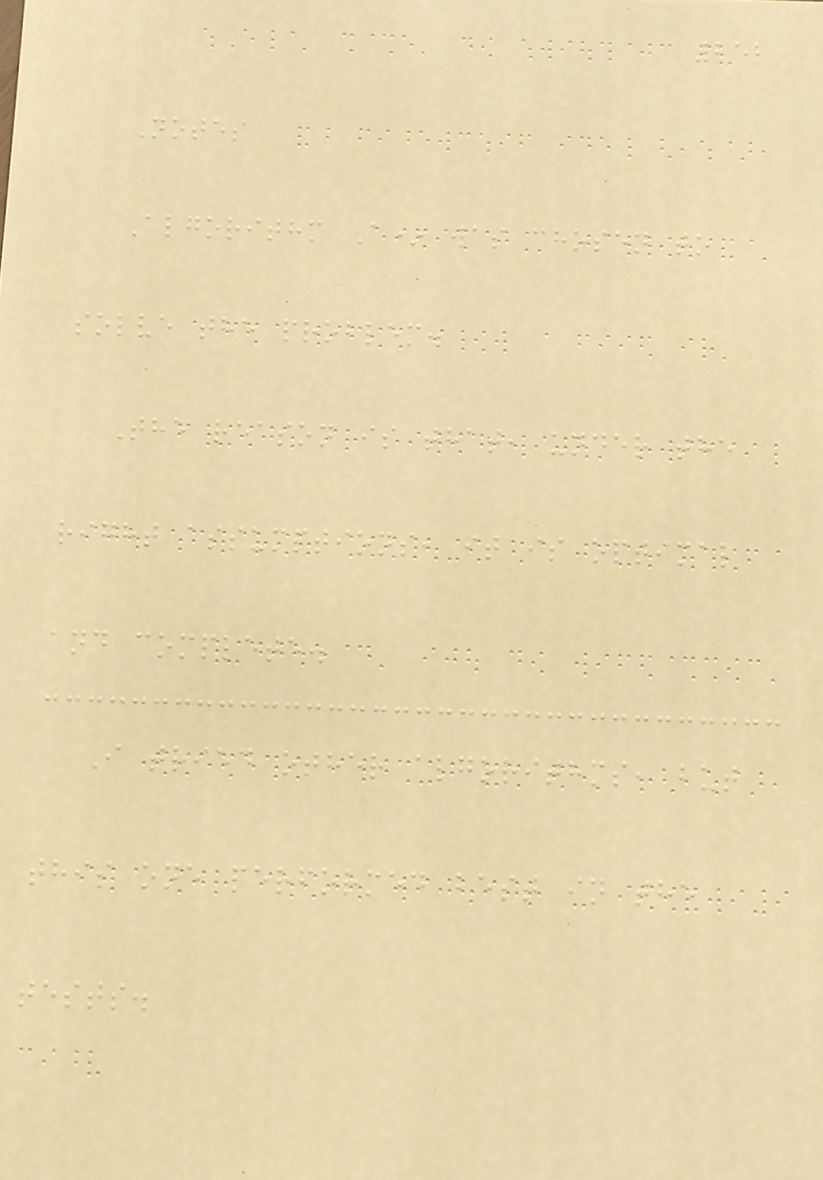252
Notes
Algorithm A* was chosen to
solve the problem.
The reason is that, under the
right assumptions, it is optimal
and complete.
I tried other algorithms, but
this one performed best in the
tests.
